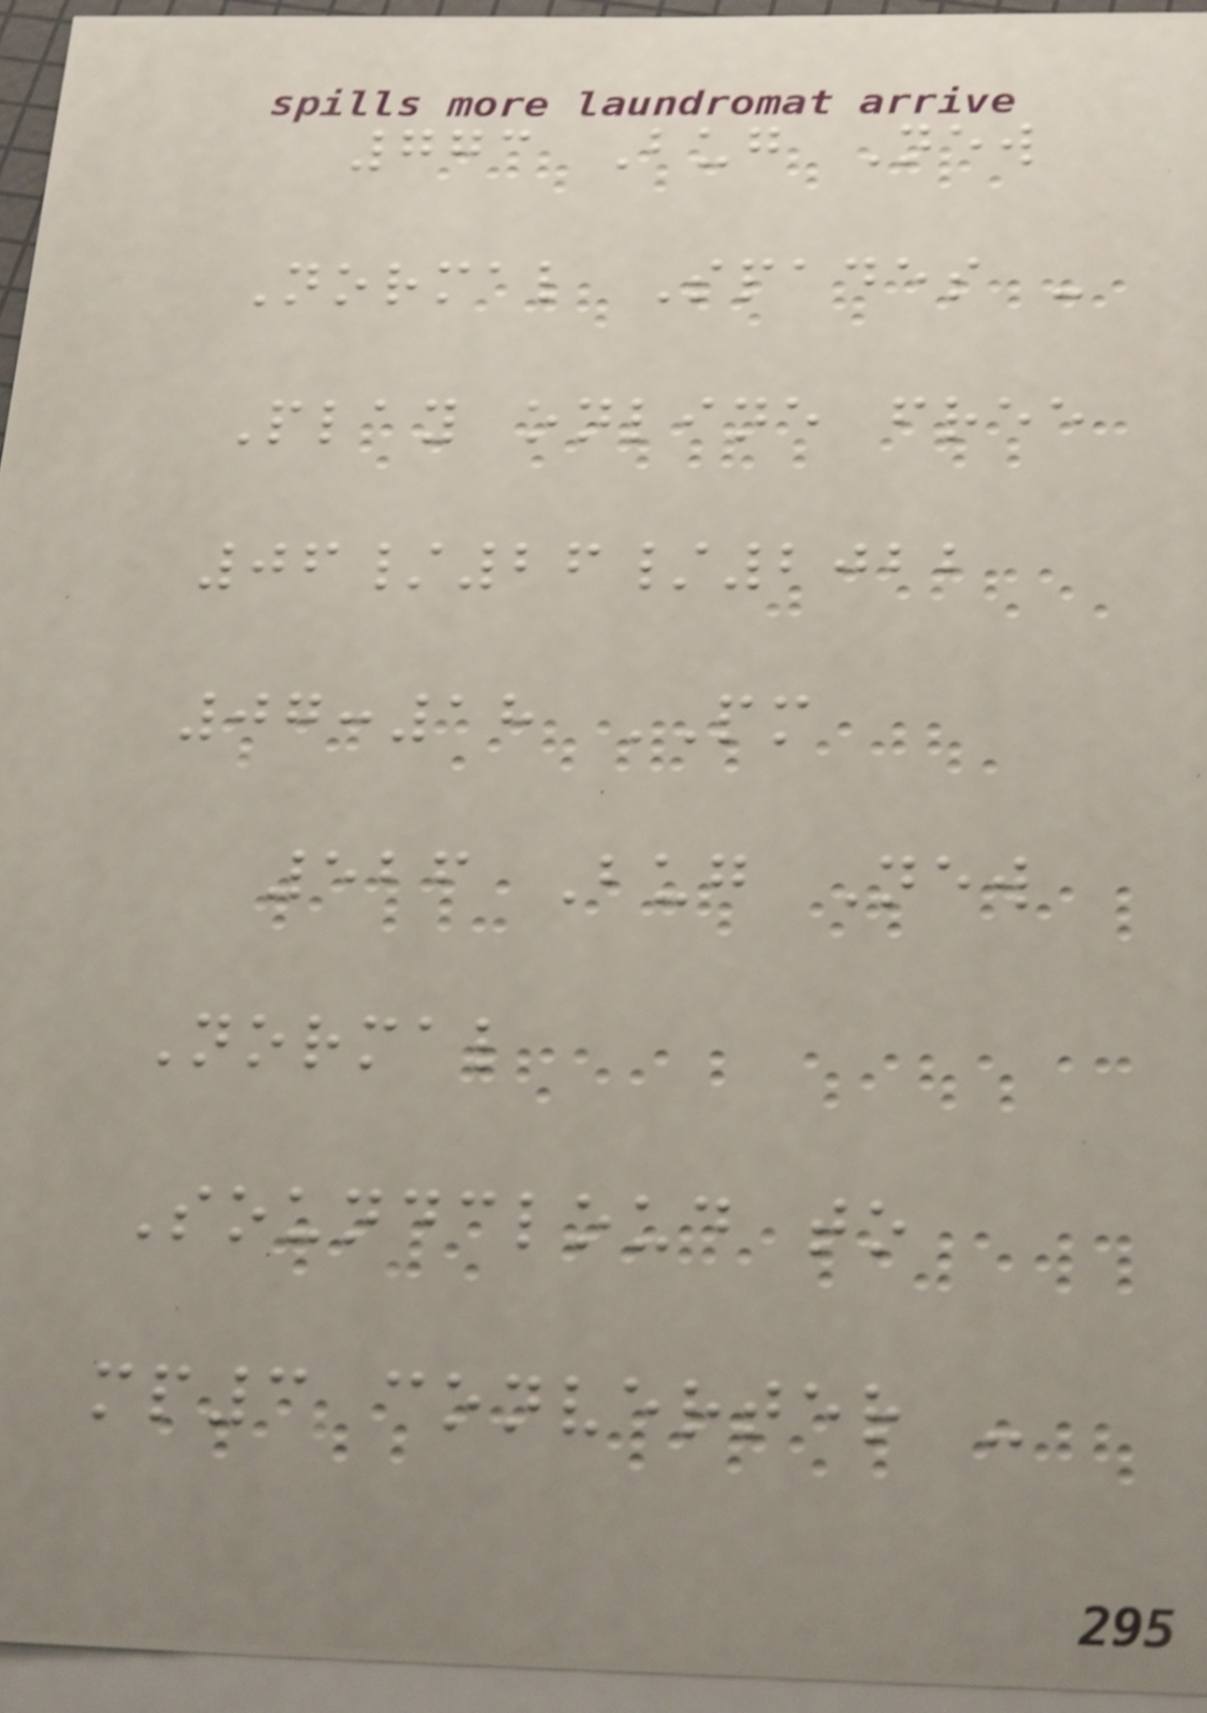773 Bug New
Normal Spades -
Play online free
06/26/2022
07:18 PM
526 Bug New
Normal
Soundcloud to
mp3 converter -
